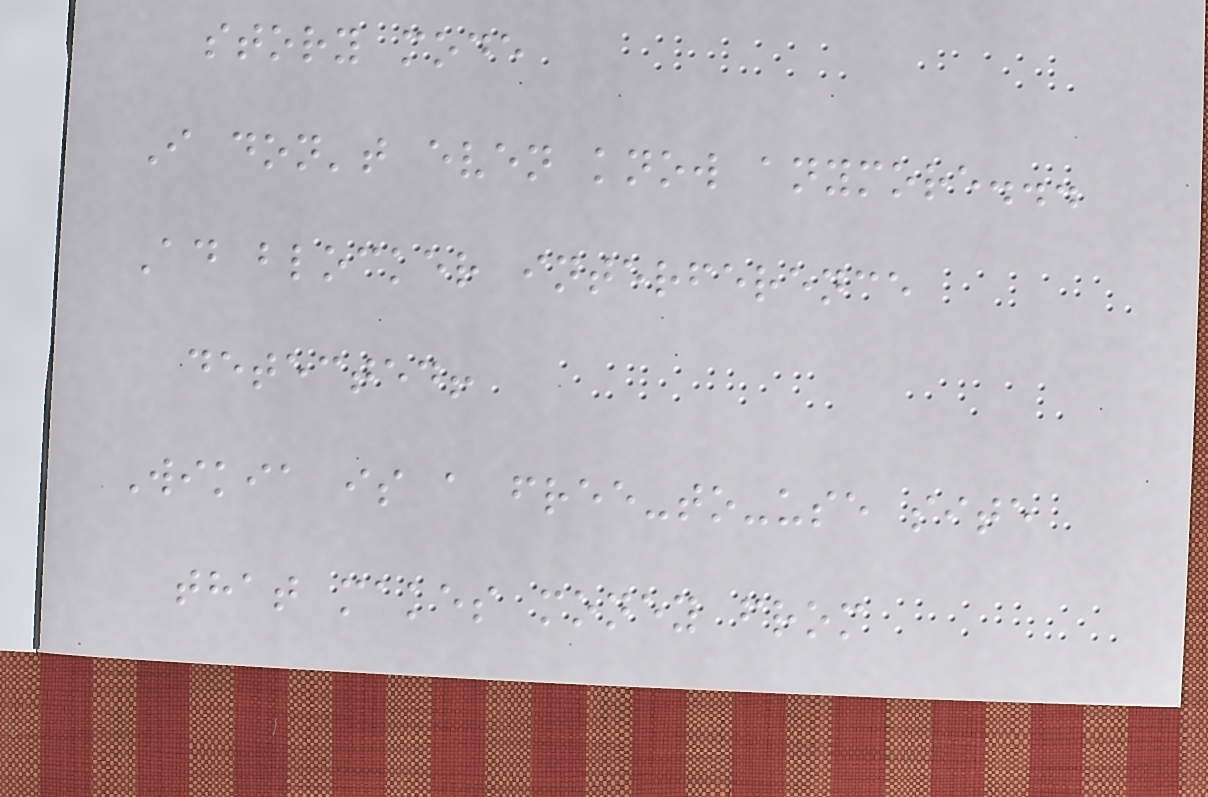story mode
I don't even know anymore...
Ad blocker interference
detected!
Wikia is a free-to-use site
that makes money from
